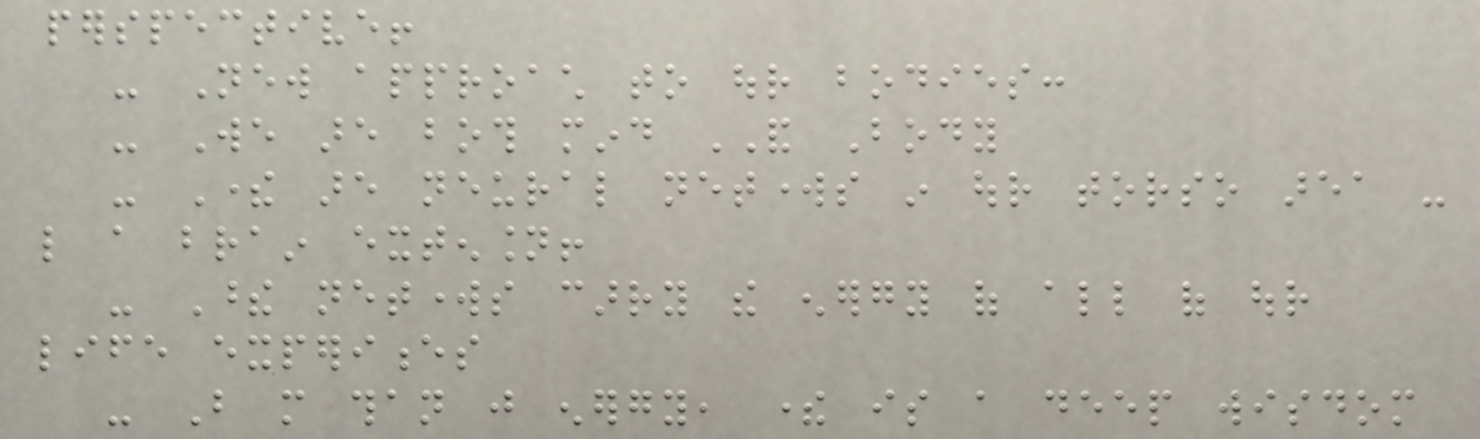perspective!
- New approach to our bodies:
- We are both mind AND Body
- There are neural networks in our torso area -
like a brain extension!
- These networks carry the energy of all of our
life experiences
- But more than just energy, there is a deep wisdom
